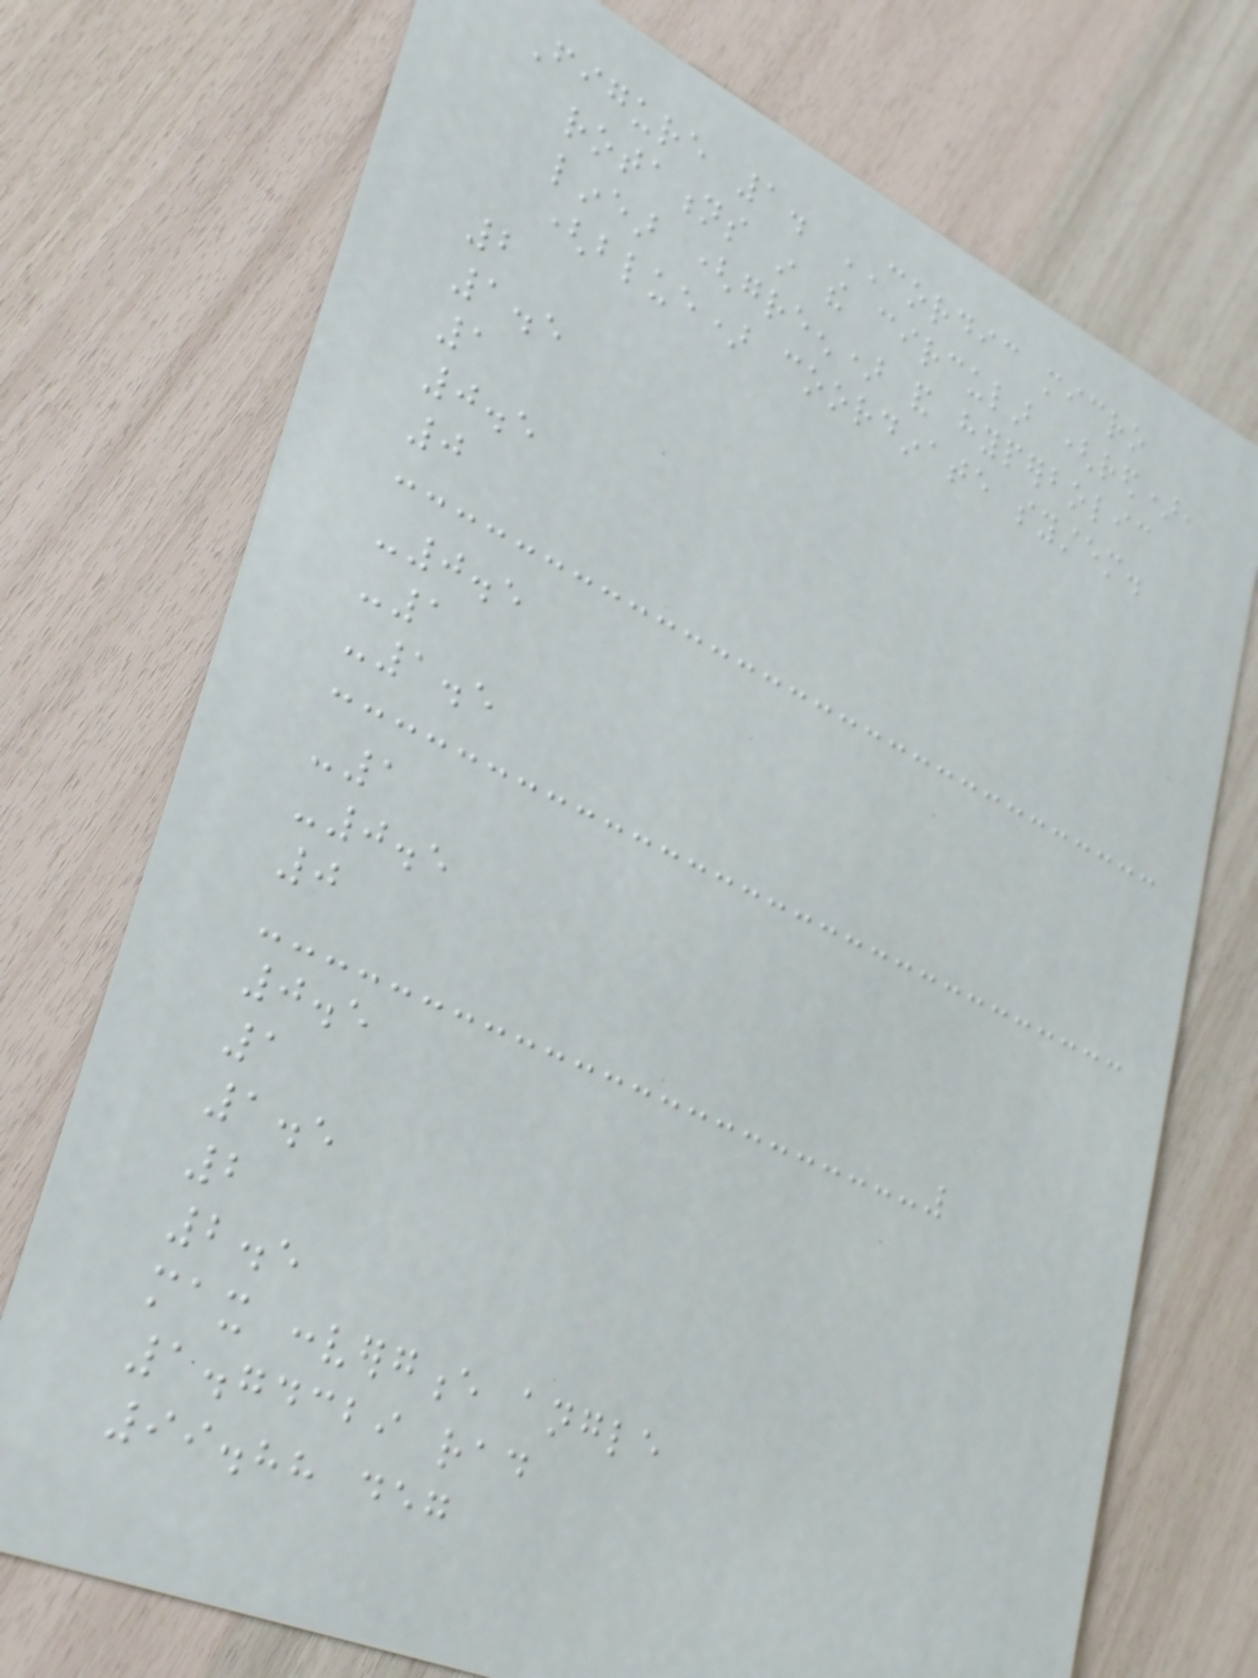Figure 1. CORDIC micro
rotations in the circular (red),
linear (green) and hyperbolic
(blue) coordinate system.
2
1.5
1
0.5
0
-0.5
-1
-1.5
-1
-0.5
0
0.5
1
1.5
2
2.5
max convergence angle
1.74329 rad
99.88 deg
